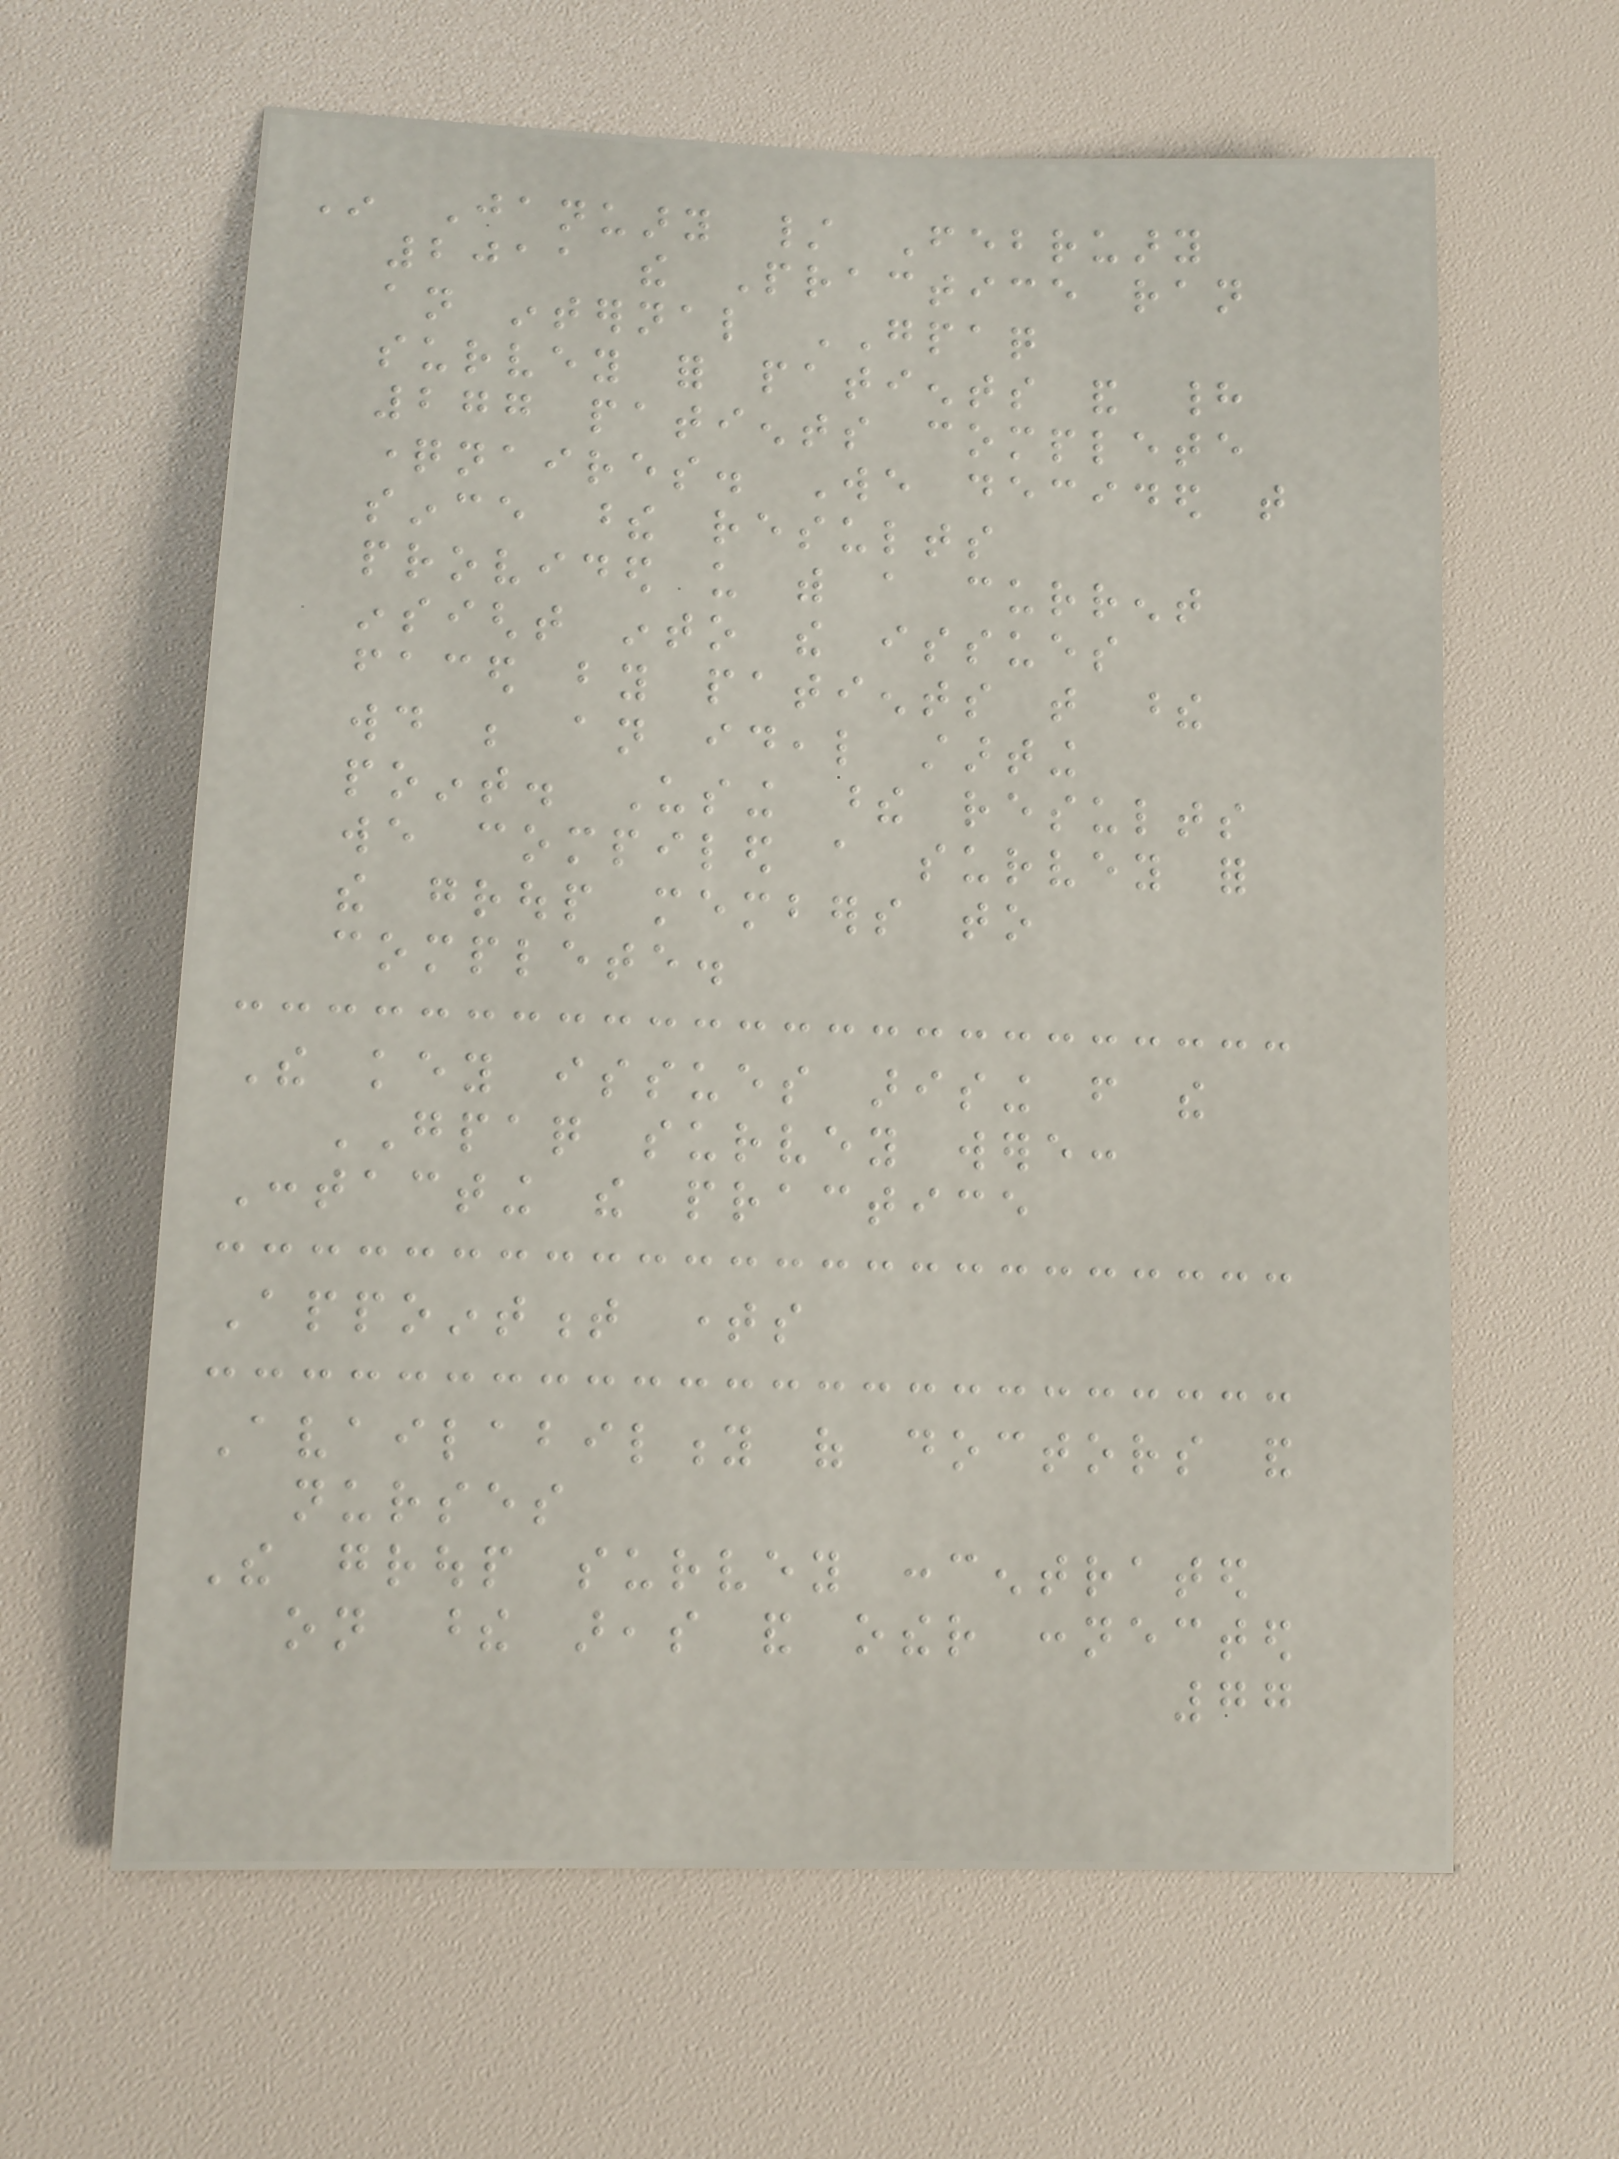In January / February
2011 the Practice ran
an internal GPAQ
survey for patients and had
277 patients complete
questionnaires. We decided that
since these results
provided us with a current
insight into the issues
faced by patients that these
would be an ideal starting
point. Using these results
we compiled a survey for
the group members to
complete.
The key issues arising from the
GPAQ survey were:
Contacting the practice
Appointment times
Availability of doctors and
nurses
The group survey concentrated
on these areas and other connected
77
